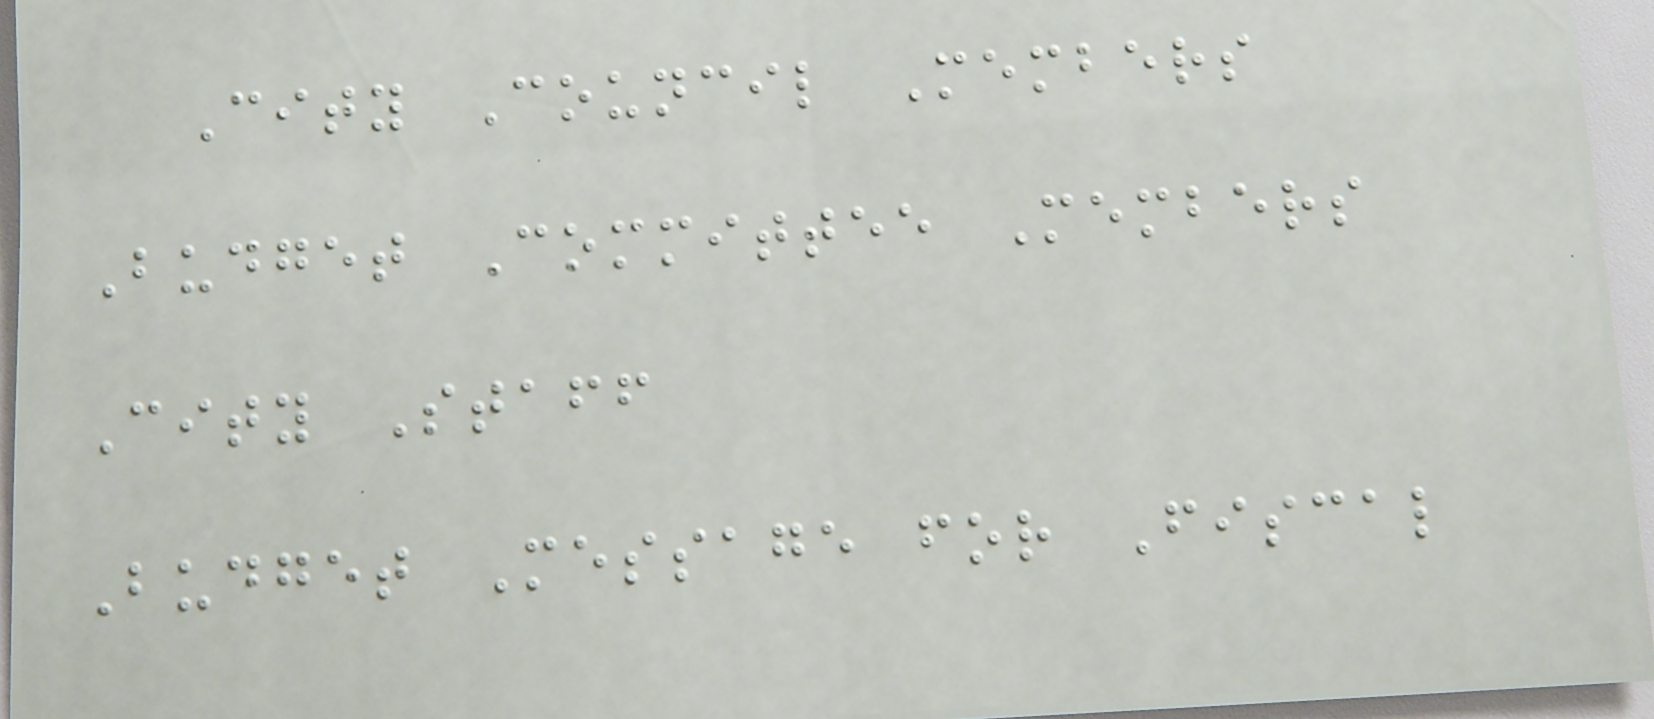City Council Members
Budget Committee Members
City Staff
Budget Message for Fiscal
